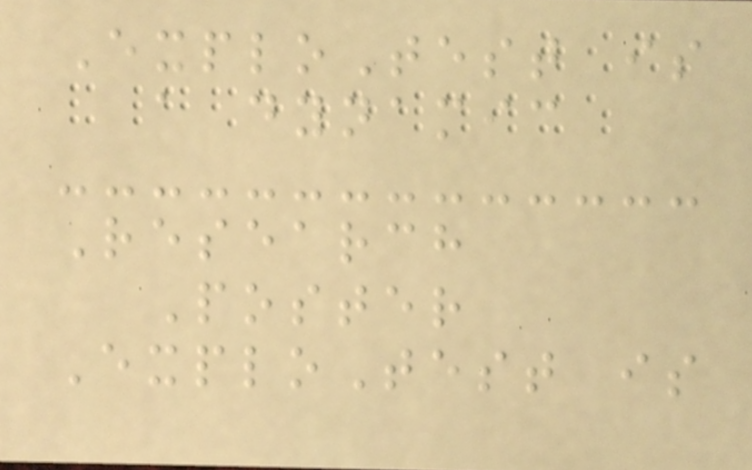ExploTest is
a dynamic
Research
Poster
ExploTest is
